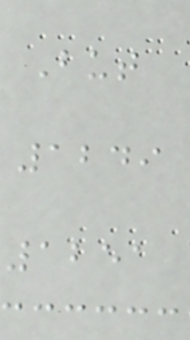But
1249
1251
